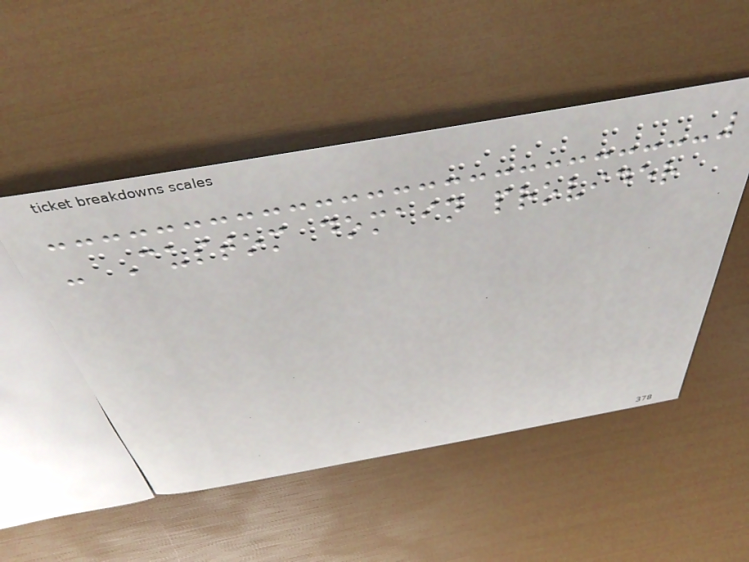- Custom domain provider
